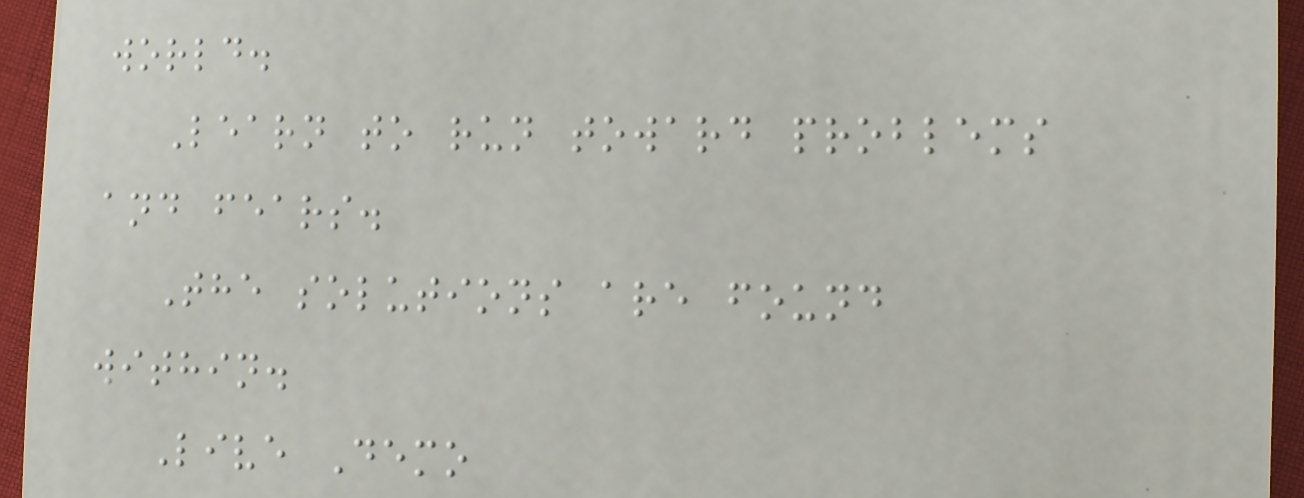world.
Learn to run toward problems
and fears.
The solutions are found
within.
Live Demo
